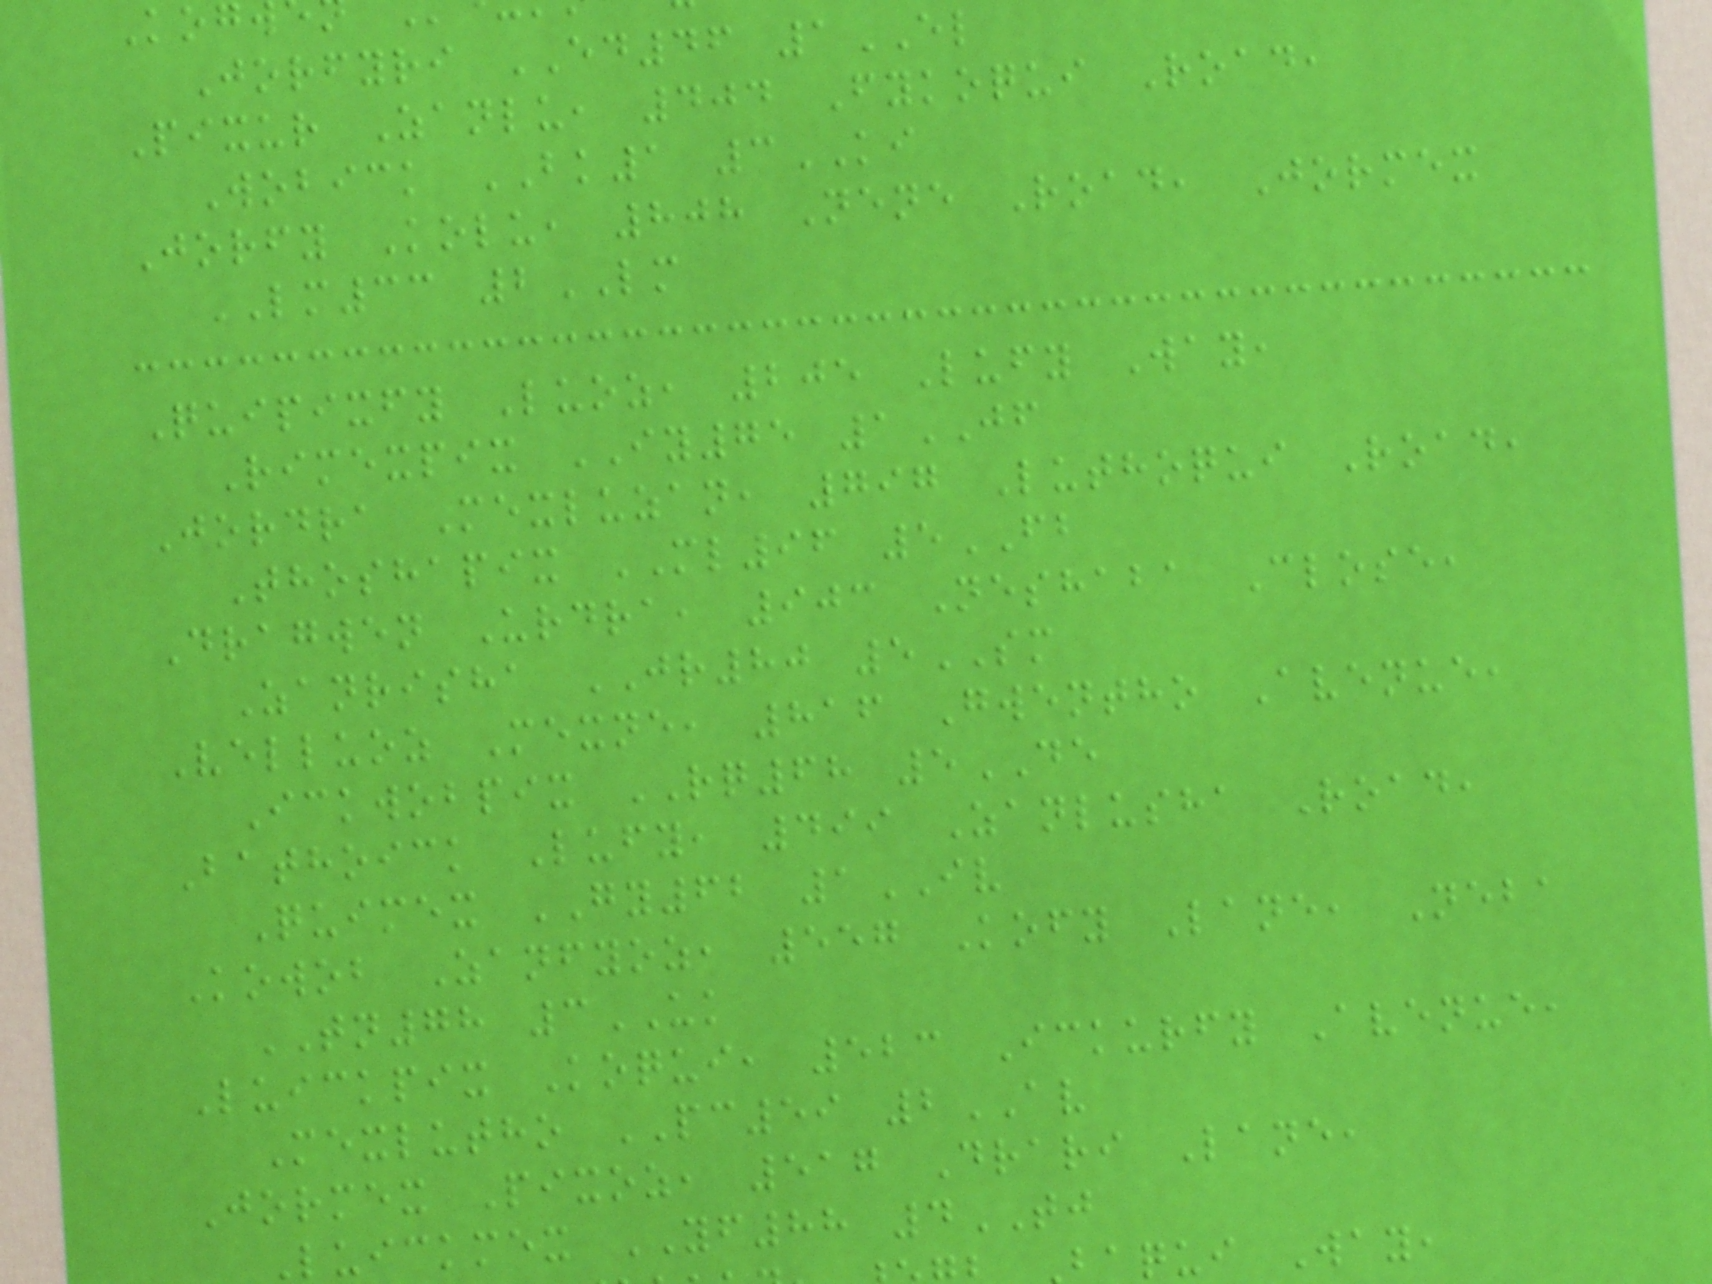Jorfyri ED46 1EL
Pixur Zanlu, 404 Fykoqui Road,
Wobick BK1 3KI
Jorfy Kolu, 808 Nene Road, Jormex
LM33 2LM
Quipixfy Luoz, 205 Lufy Way,
Rimexpix IY75 1JF
Jordra Mexluzan, 797 Luthoqui Road,
Thoshapix ML96 5FB
Dragwen Urdra, 903 Neshaba Close,
Zanrisha JR80 5SM
Velluoz Mexne, 816 Gwentho Avenue,
Ickwobpix RQ68 5DE
Bathoick Lufy, 499 Zanlusha Road,
Quimex GY62 1IV
Kowob Zanfyoz, 557 Kofy Lane, Neba
TN78 3UK
Luickpix Koqui, 523 Ickurfy Avenue,
Mexlutho PC59 2AV
Jormex Pixoz, 517 Drari Lane,
Luickmex YF88 4TJ
aqui Way,
